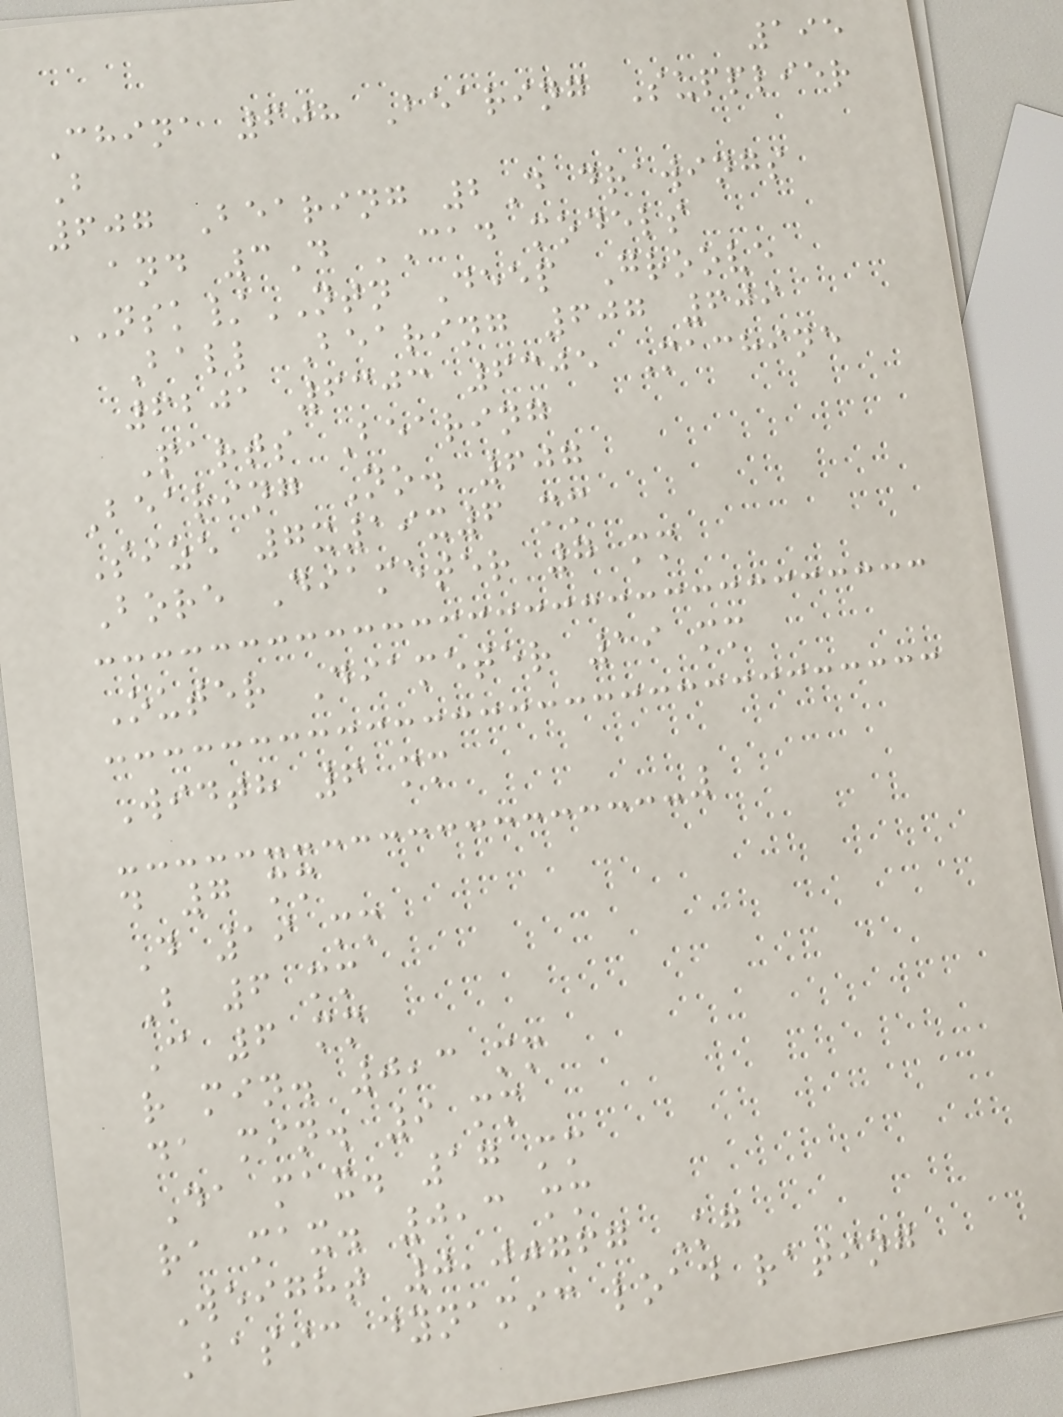195
China 608 Bearing Supplier
B
607 Bearing 2D drawings
and 3D CAD models
NSK/NTN Deep Groove
Ball Bearing 607 609
6201 6303 6305 Machine
Parts Bearing
Bearing No. 607
Size 7x19x6 mm
Bore Diameter 7 mm
Outer Diameter 19 mm
Width 6 mm
d 7 mm
D 19 mm
B 6 mm
C 6 mm
r min. 0,3 mm
da min. 9 mm
Da max. 17 mm
ra max. 0,3 mm
Weight 0,00767 Kg
Basic dynamic load rating
